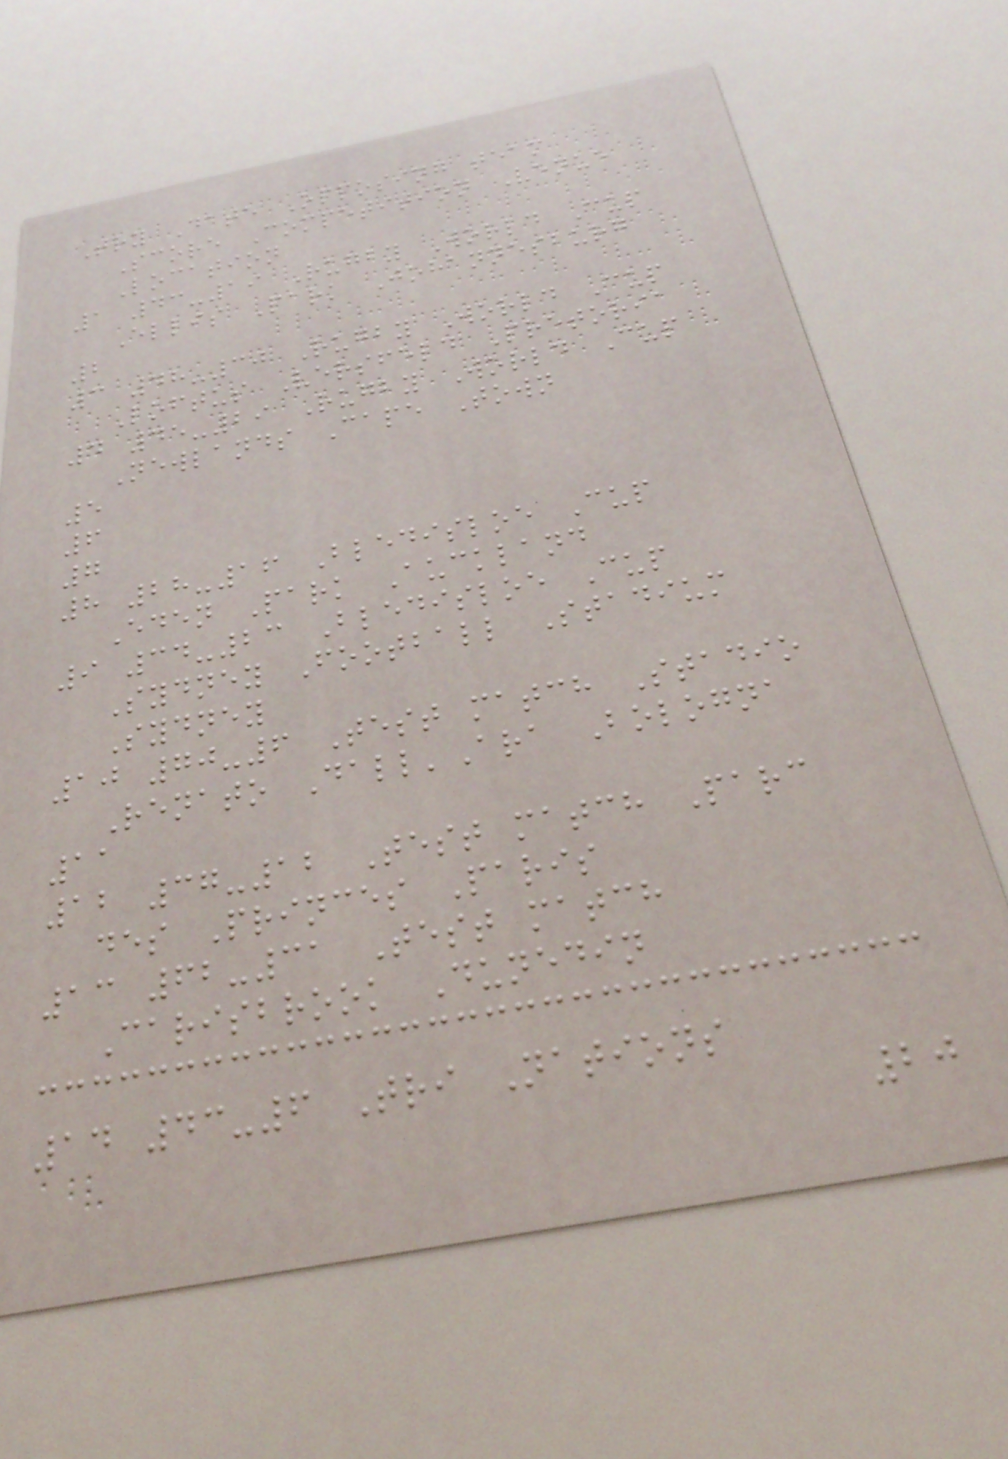Try Date Opposing team
Score Competition Venue
Location
1 43-19 Rugby World Cup
Ellis Park Johannesburg
2
3 48-30 Rugby World Cup
Loftus Versfeld Pretoria
4 45-29 Rugby World Cup
Newlands Cape Town
5
6
7
8 28-16 Bledisloe Cup
Eden Park Auckland
9 34-23 Bledisloe Cup
Sydney Football Stadium
Sydney
10 70-6 Test match Stadio
Renato Dall'Ara Bologna
11
12 37-12 Test match Parc
des Princes Paris
13 62-31 Test match
Carisbrook Dunedin
14 43-6 Tri Nations
20
